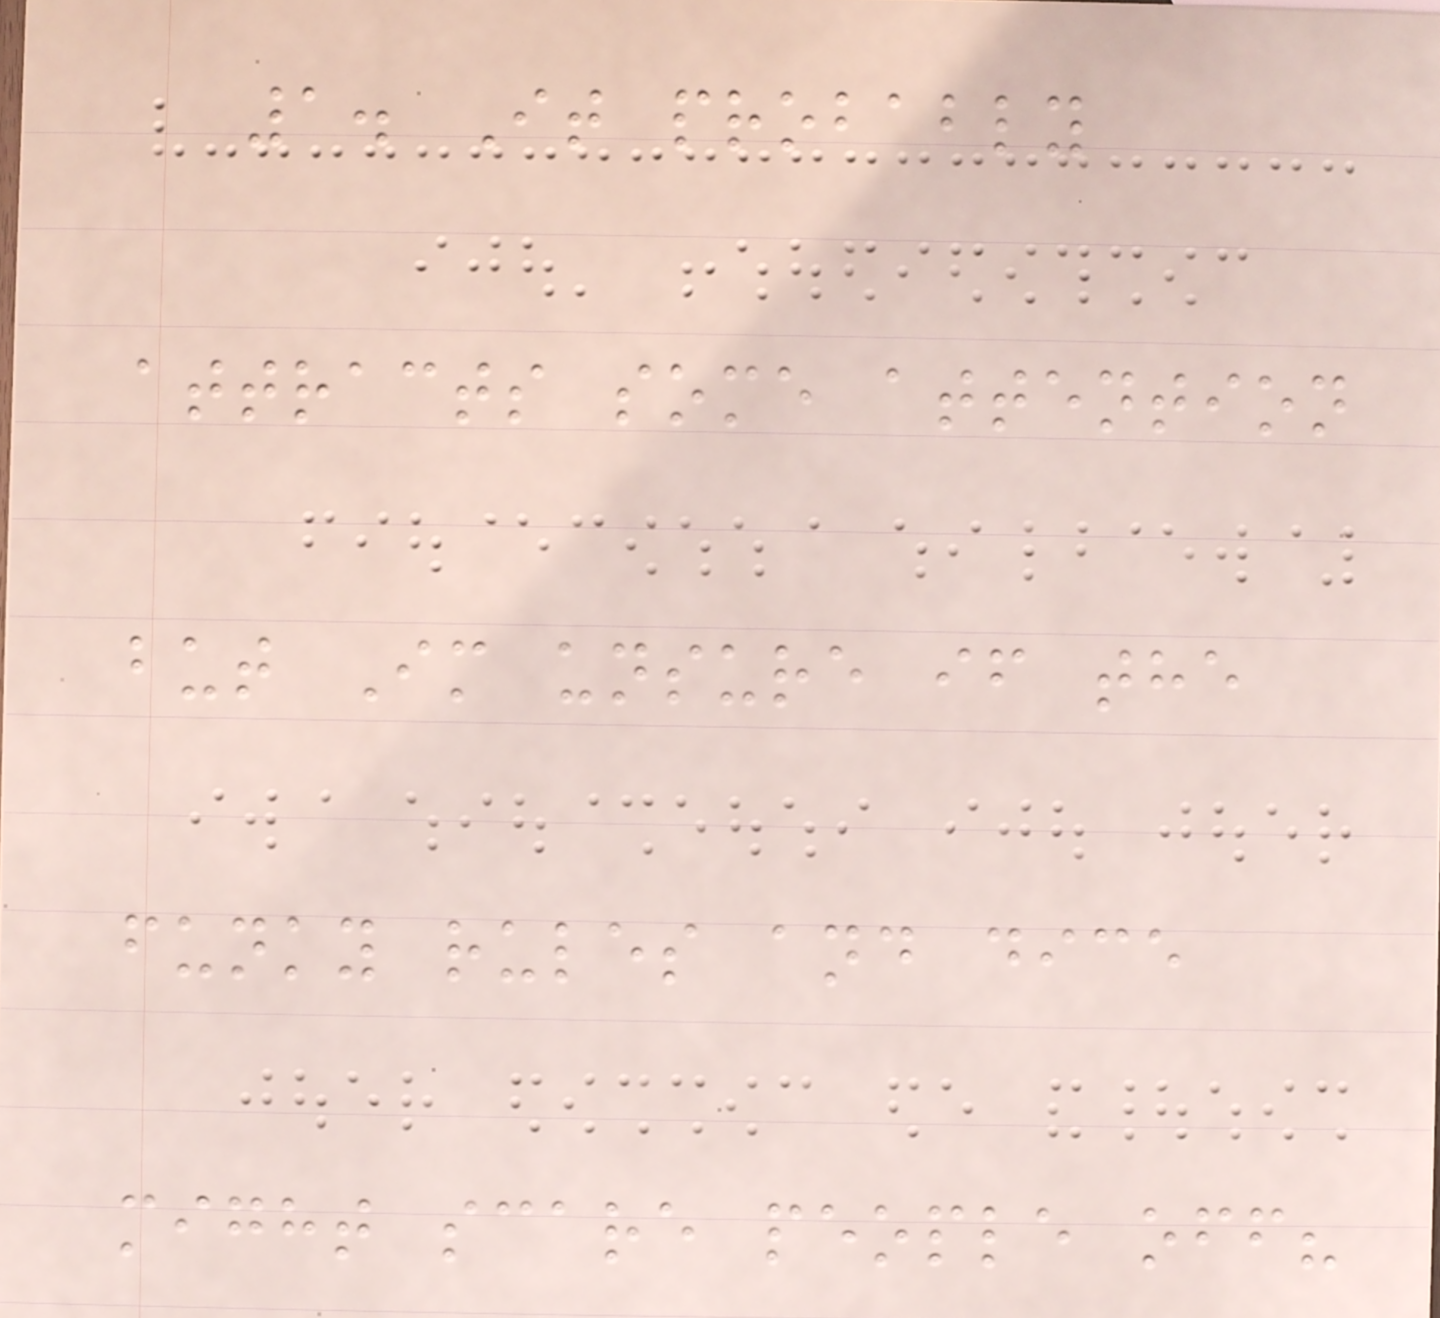1. It probably
attracts some attention
but Im unsure if the
funky rules and dice
might scare people off?
